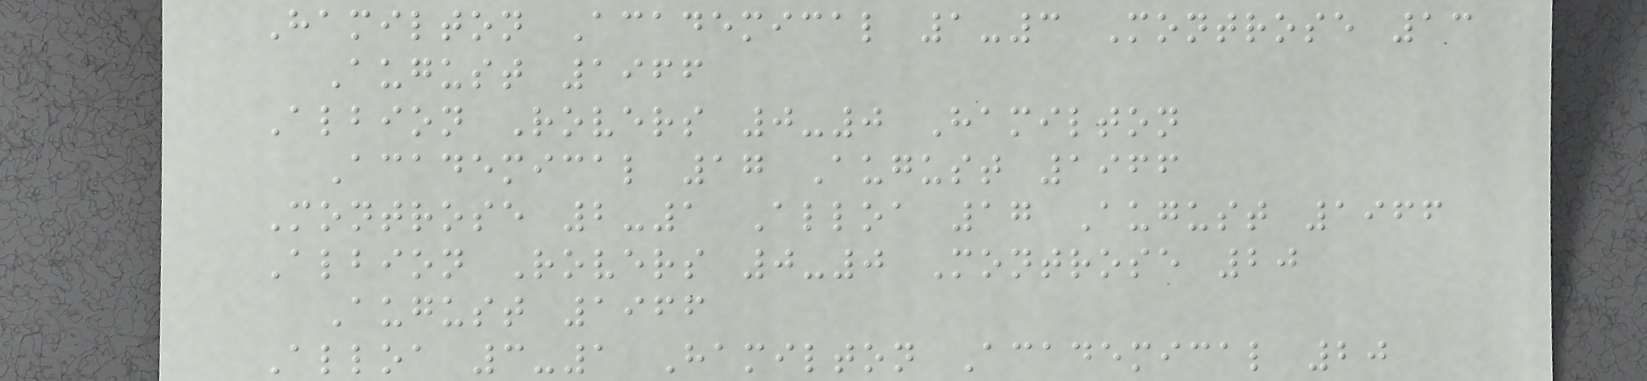Hamilton Academical 1-3 Montrose 13
August 1966
Albion Rovers 0-0 Hamilton
Academical 17 August 1966
Montrose 2-1 Alloa 17 August 1966
Albion Rovers 0-0 Montrose 20
August 1966
Alloa 3-1 Hamilton Academical 20
